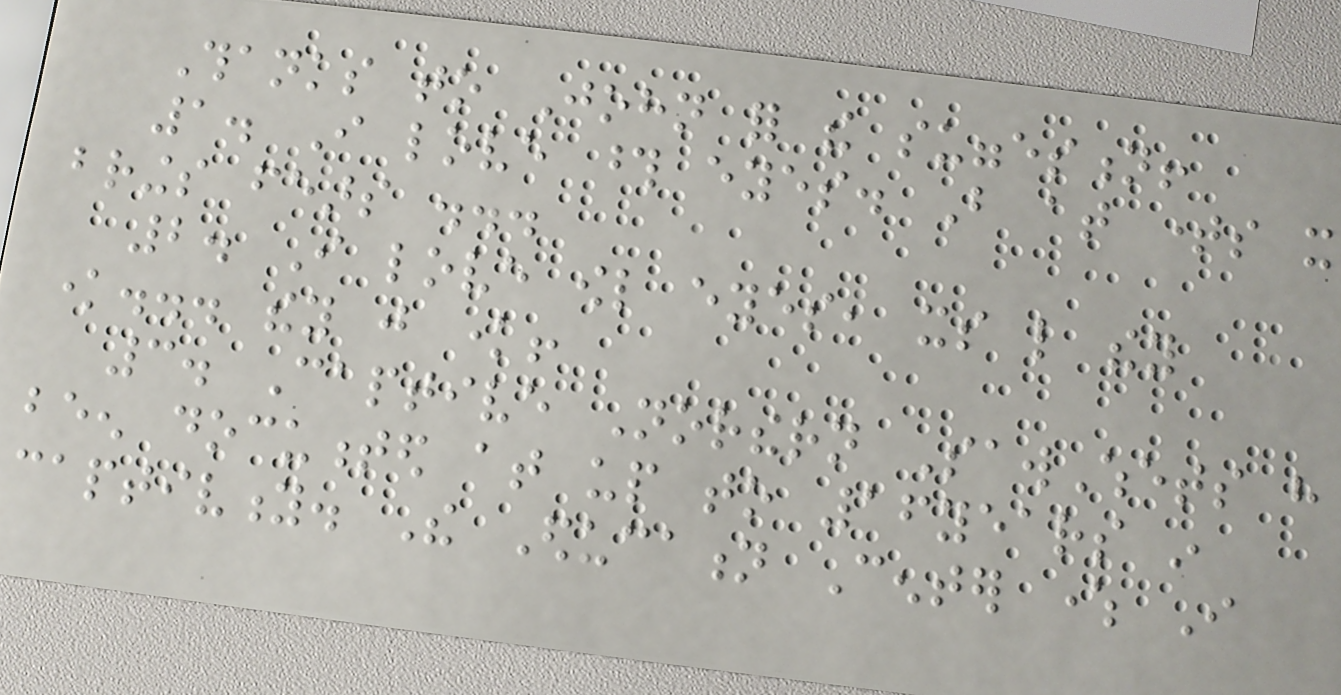Thanks to John for the suggestion!
1. I love those eyes. But at times it
brings fears ...
2. I love owl eyes, its like they
know... they just know!
3. Captive Northern SawWhets have
been documented at up to 16years in
captivity. The Education Center where I
